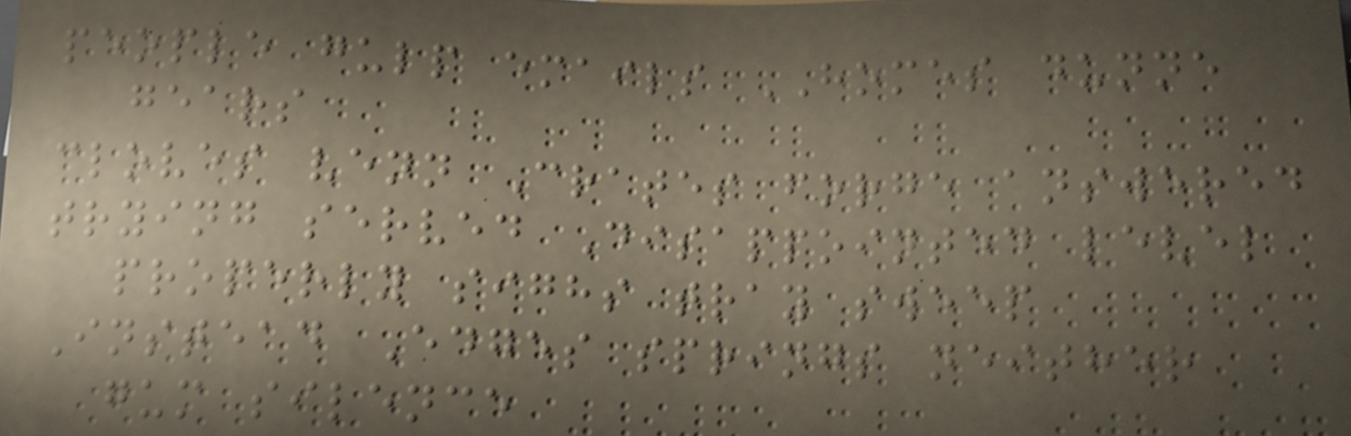people gulp emails HOMES dunne
gears
cloves venn Crates forge answered
trying served Disappointed level
properly sighs tray sweep
Instead Edges springs neither
gum silence
